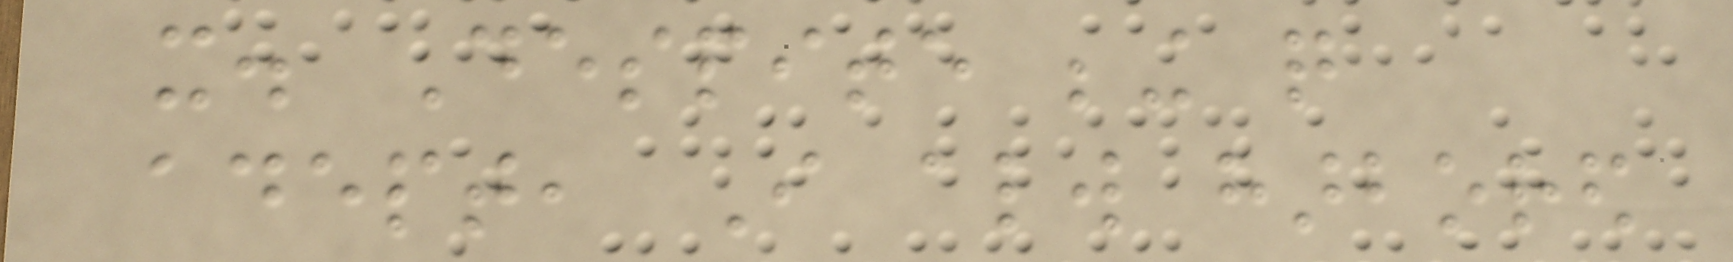it. Despite being quite
adept, I always harbored
